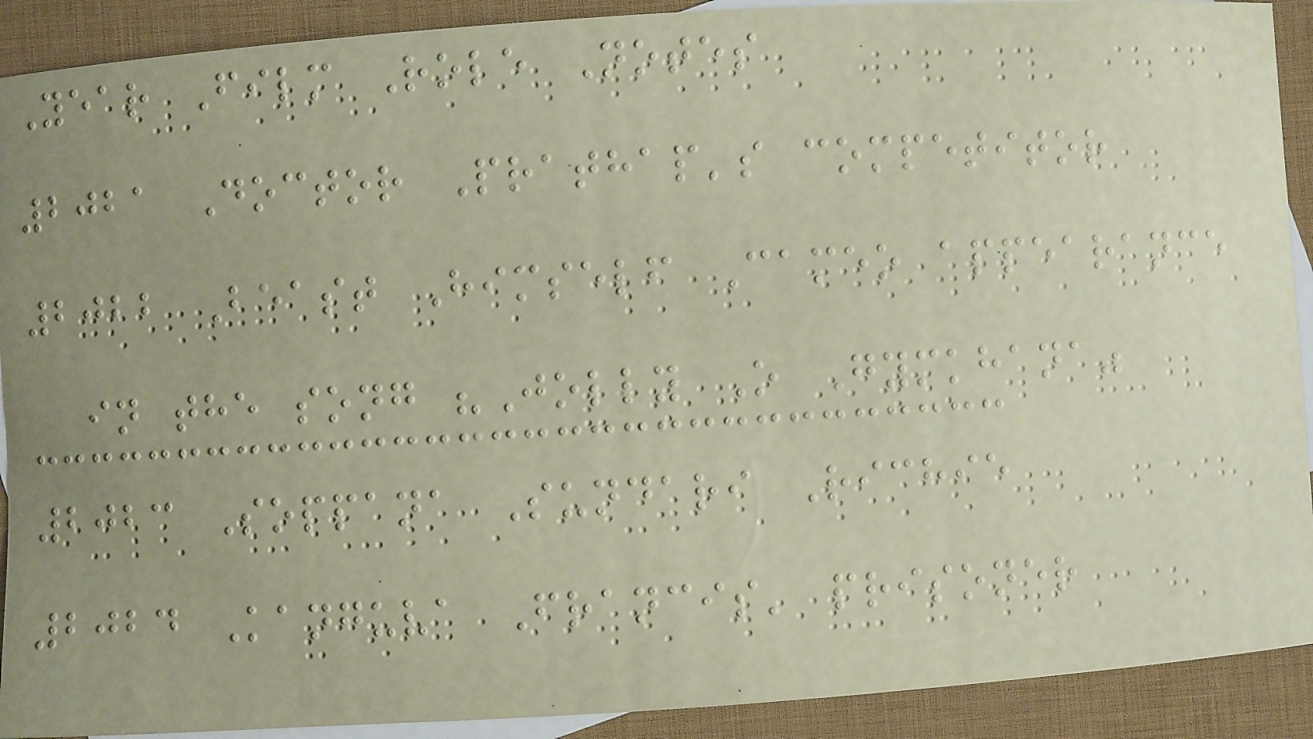Year Film Role Notes
2021 Doctor Prathap's competitor
2022 Beast Himself Cameo appearance
in the song "Jolly O Gymkhana"
2023 Soppana Sundari Richie
2024 Kanguva Francis' prisoner
